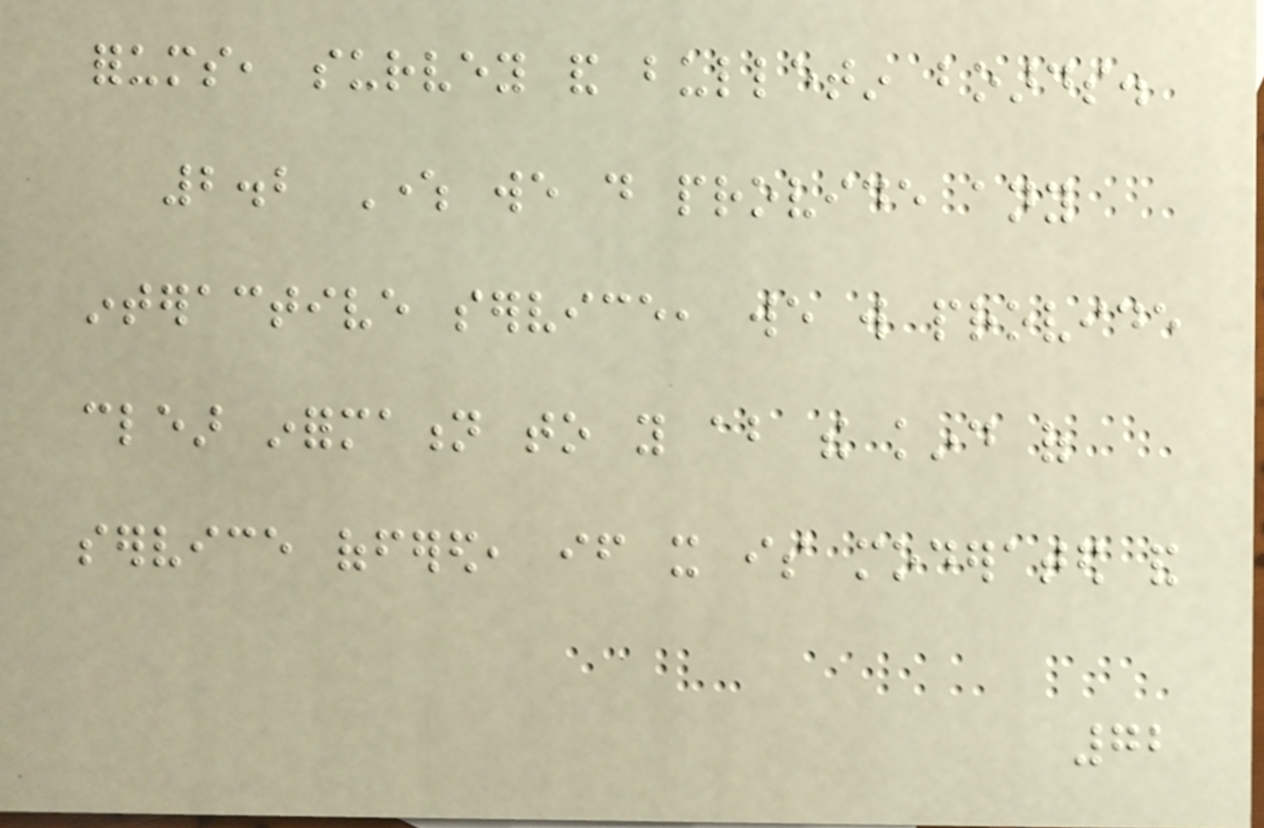forums, survey and bulletin boards.
2.2 Where we do provide any
interactive service, we will provide
clear information to you about the kind of
service offered, if it is moderated and
72
